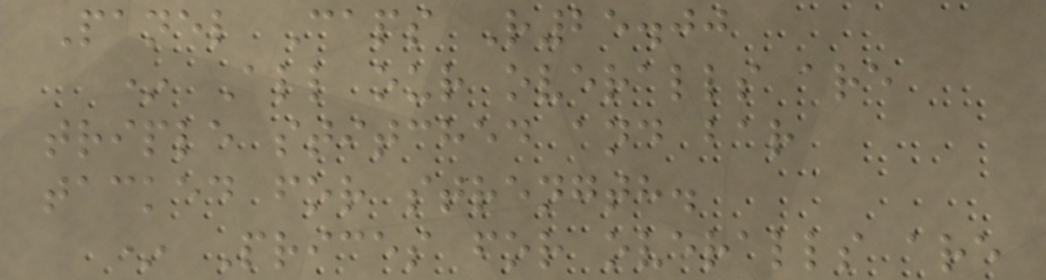Panel Caps R25.00
* All our overalls are
triple stitched and bar
tacked for strength.
* Prices for overalls are
